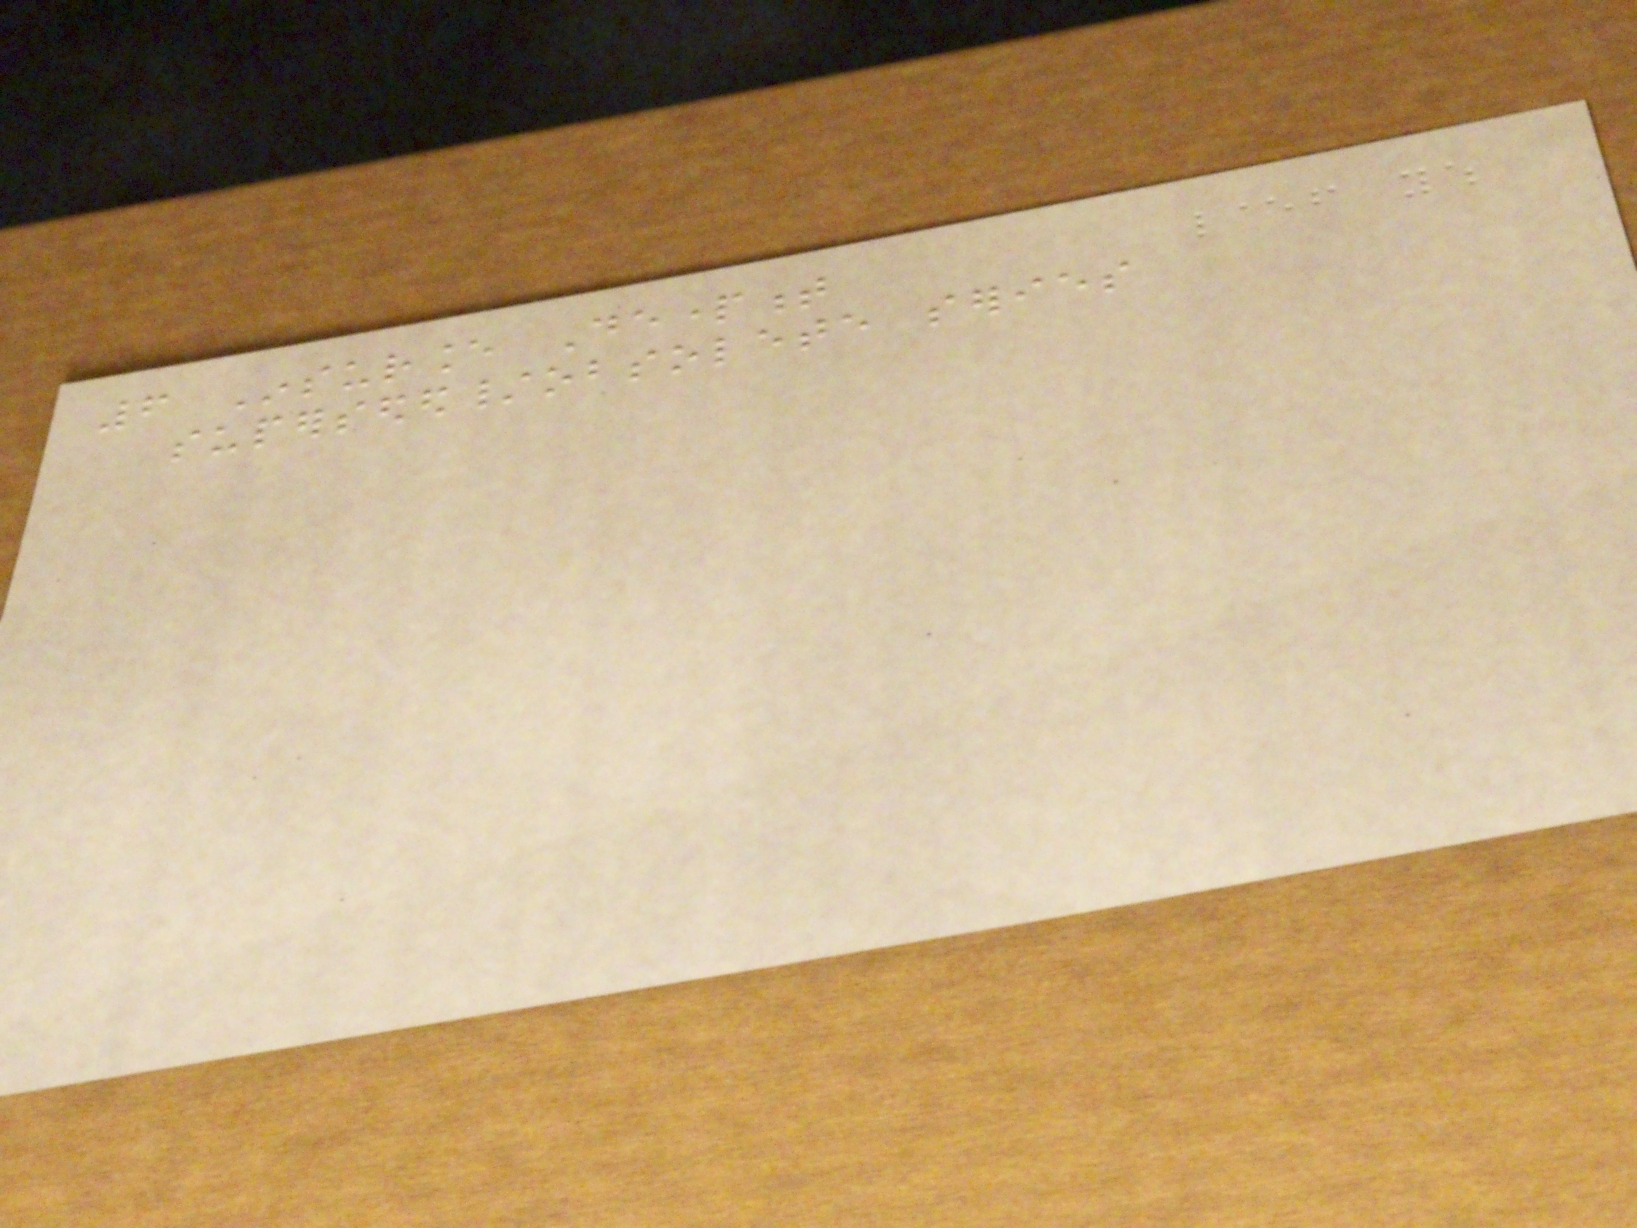6 Insurance Department
superseded/obsolete series
